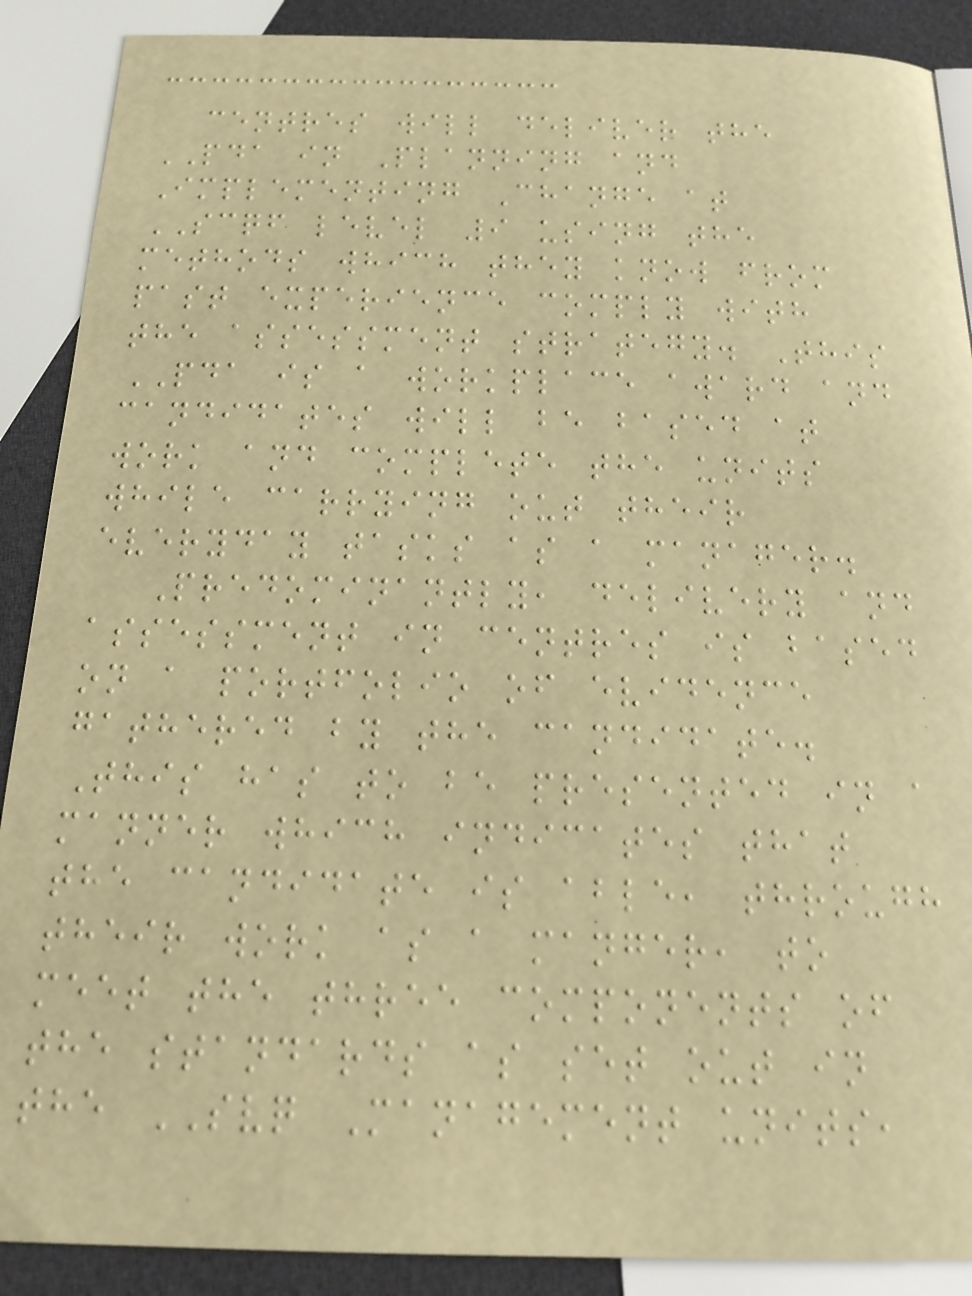centres will deliver the
PDA in Planning and
Implementing Change at
SCQF level 9 using the
methods which they know from
past experience comply with
the assessment strategy. This
PDA is a workplace award and
candidates will be based at
work and complete the units
while carrying out their
everyday tasks as a manager.
Predominantly, delivery and
assessment in centres is based
on a portfolio of evidence
gathered by the candidate.
This has to be presented in a
manner which indicates that
the candidate is able, through
their work as a manger, to
meet the three components of
the standards as set out in
the SVQ Management units,
